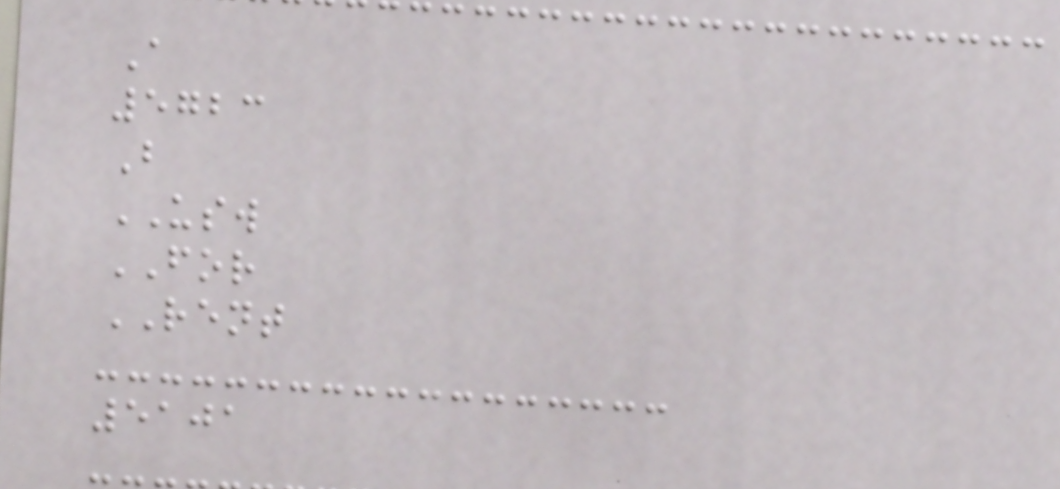A
5723
B
USW
FOR
RENT
5101
